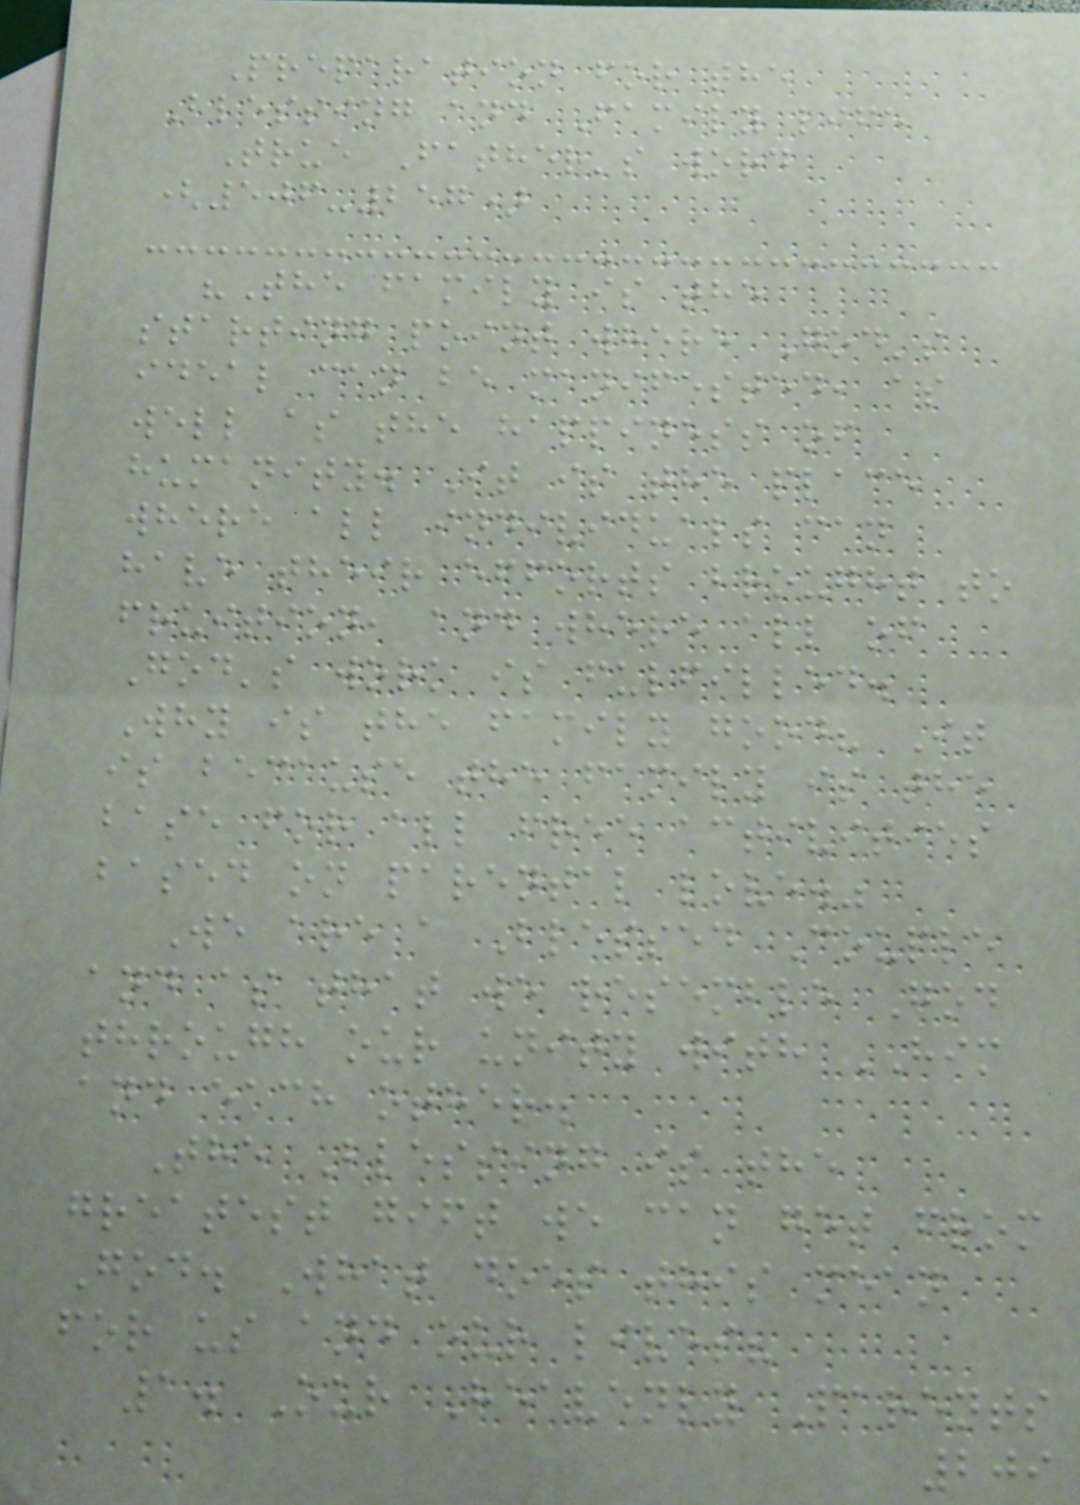Preparation for the
Blessing and Family life
True Father's word
(506-257)
"The family is the
starting point where God's
ideal can be manifested, as
well as the happiness of
humanity. It is the place
where all individuals can
have their efforts brought to
fruition, and where all of
God's work is fulfilled.
Why is the family good? It
is because the family is the
base for all free activities
based on parental love."
We are a Blessed Couple
and as that we resemble God
through our unity with HIM
and each other.
The Blessing is the
greatest gift we can get from
God. What does this mean
for us and our lives?
1. Our Heavenly Parents
209
